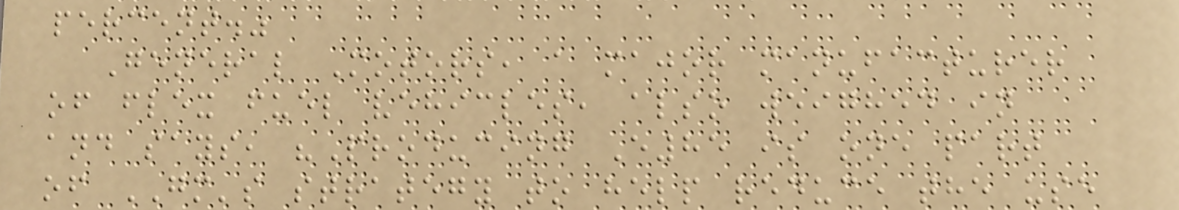percent."
General Motors, a major manufacturer
of flex fuel vehicles, also weighed in
and says, "Producing E85 is one part
of GM's strategy to help reduce the use
